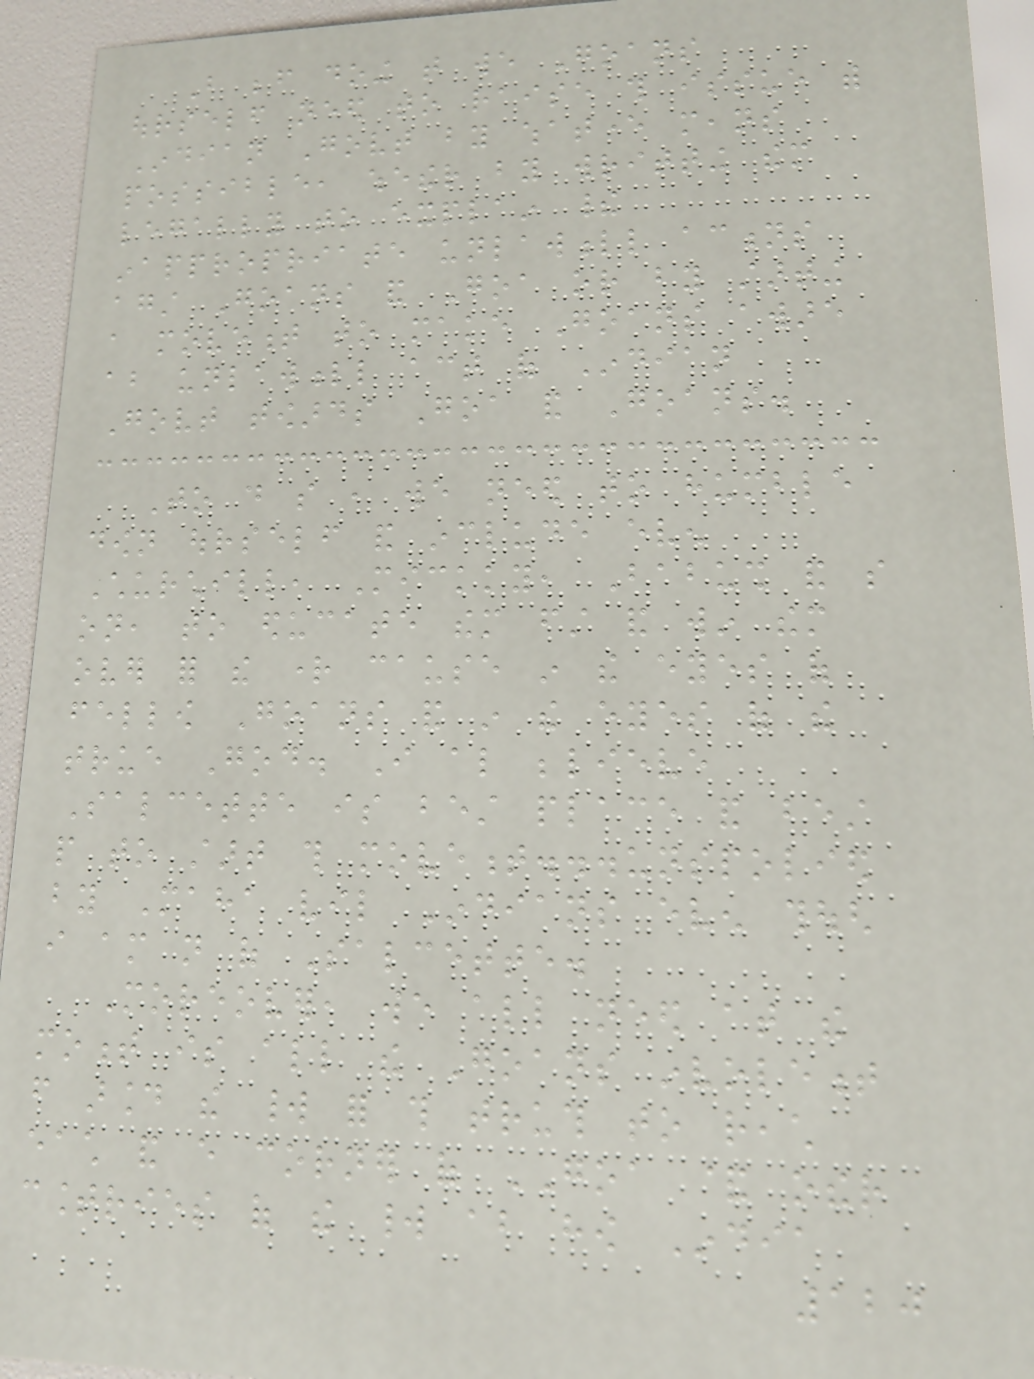But before doing that we Goans
ourself need to raise this issue with
Indian Govt by whatever means
possible, whether by writting them
legally to explain their
inappropriate unlawfull actions
against Goans and Goa or by starting
a movement to make Goans aware
about unlawfull act of Indian
Govt towards Goa and Goans.
To do so , we need to humble
down ourself and include even
Churchill, Mickky, Babush and so
on, to educate them first and win them
over for the right cause in the eyes of
fellow Goans and in the eyes of the
true God. I also believe
Salcette is best place and best
people to start this movement...unspolied
by Maha vil Indians even though
i am not of Salcette.
Moreover, we all need at the
moment is all the Goans involement
from around the world for this truth to reach
each and every corner of GOA & other
countries of the world about how India
120
